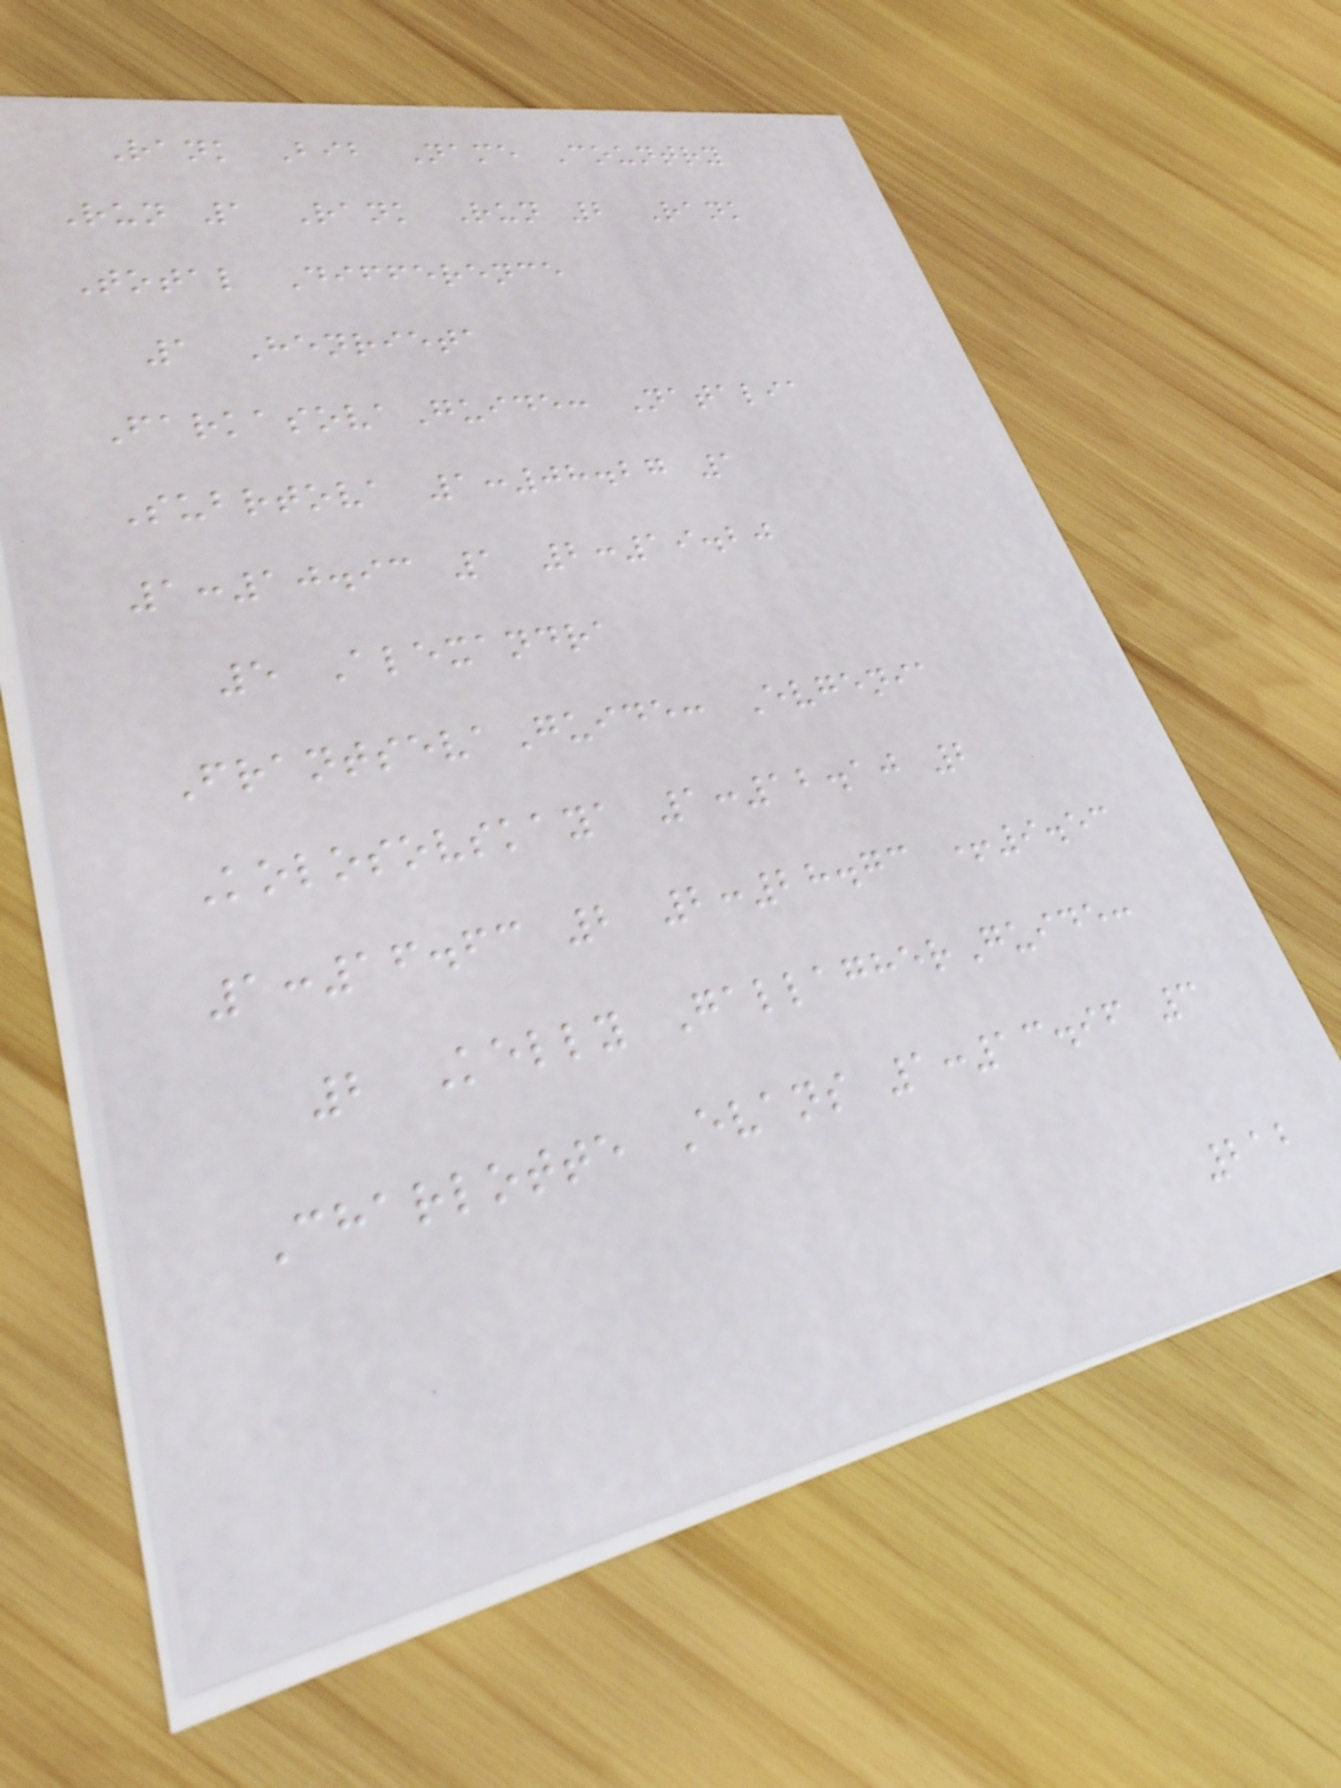Rank Bib Name Country
Run 1 Rank Run 2 Rank
Total Difference
1 Henrieta
FarkasovaGuide: Natalia
Subrtova 1:08.27 1
1:10.93 1 2:19.20
5 Alexandra
FrantsevaGuide: Evgenia
Kolosovskaya 1:12.10 2
1:16.63 2 2:28.73 +9.53
2 Kelly GallagherGuide:
Charlotte Evans 1:13.96 3
212
